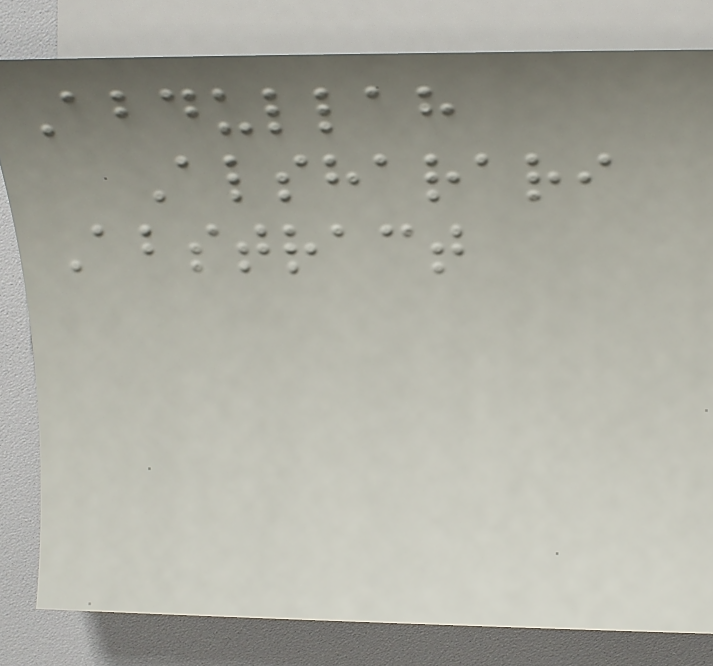Abdullah
Alsharari
Abstract
